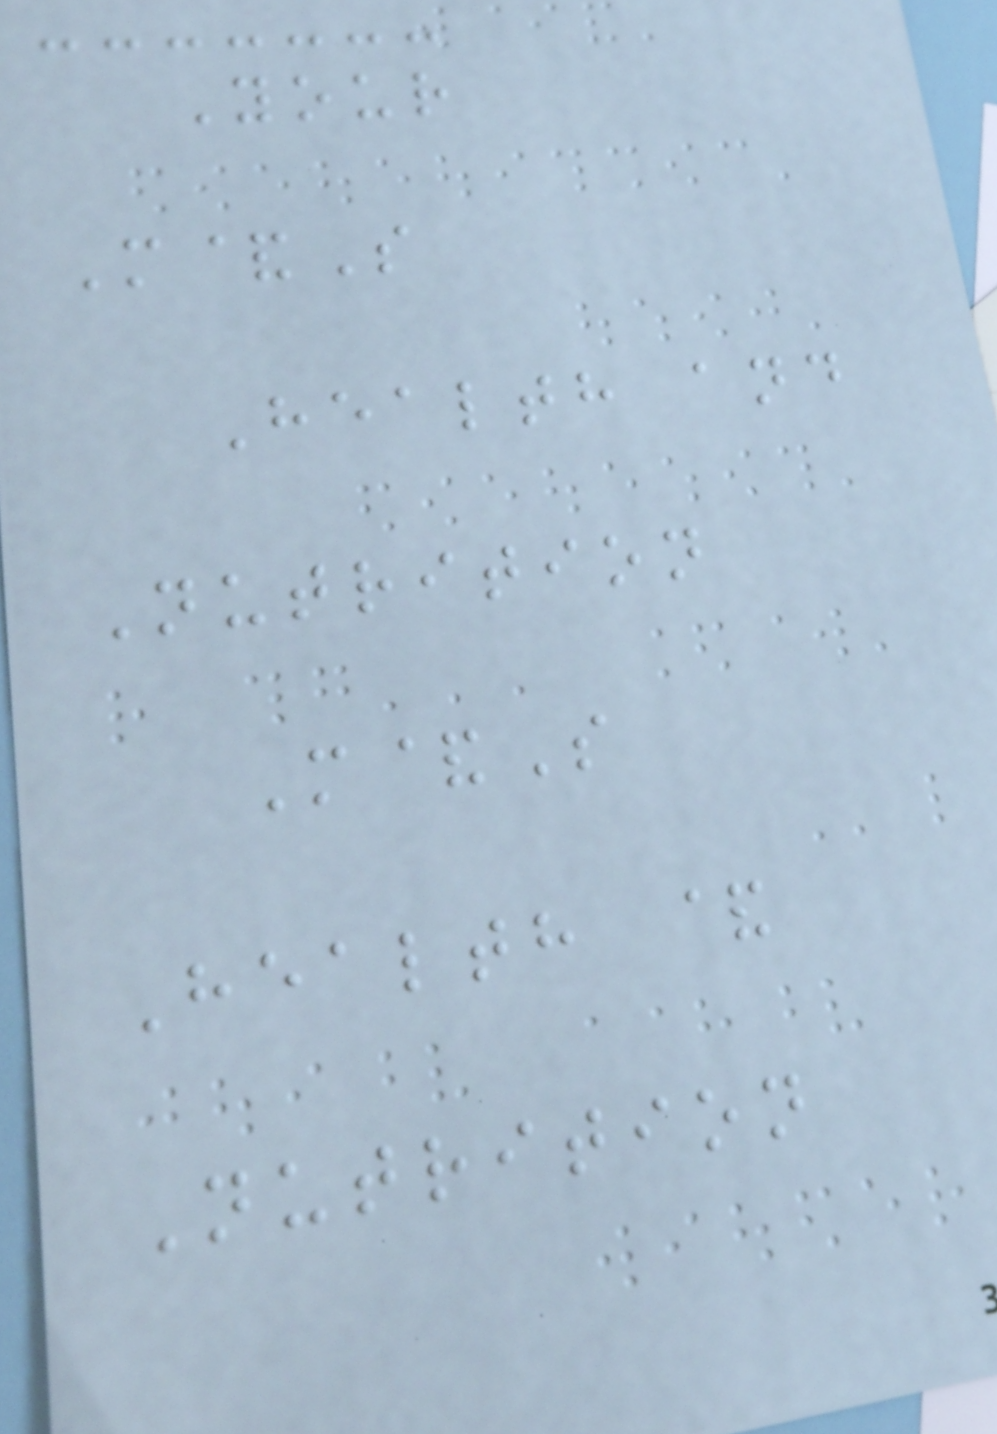Your
M&S
Health and
Nutrition
M&S
Health &
Nutrition
